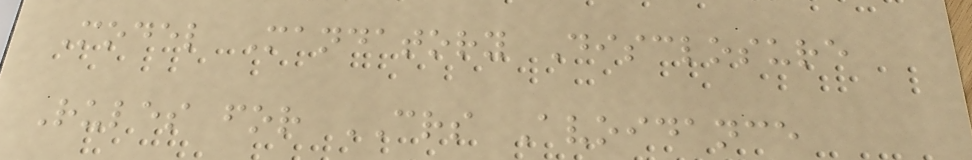Model Mandatory Disclosure
Rules for CRS Avoidance
